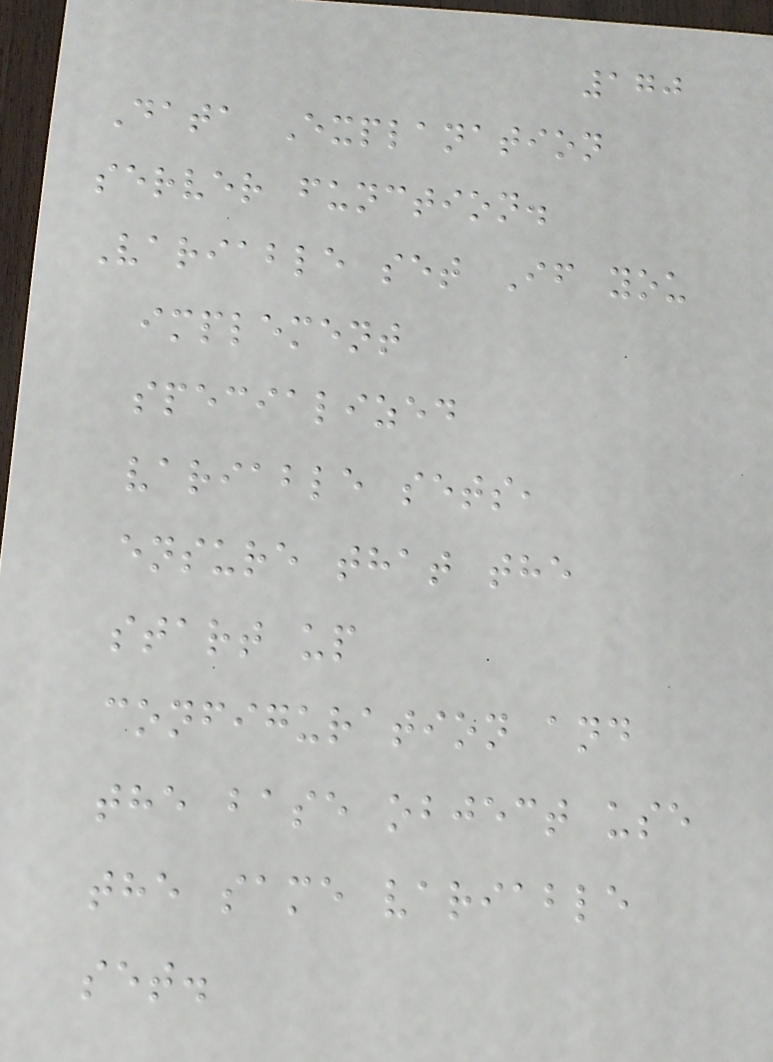170
Data Explanation
server function.
Variable set If you
implement
specialized
variable sets,
ensure that the
start up
configuration and
the base object use
the same variable
set.
